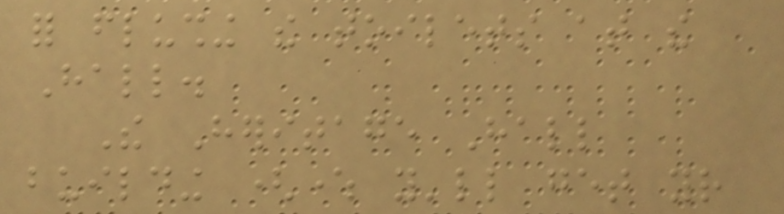for flushing the toilets at the
Hall.
The Heritage Hall
building (where you'll get your
